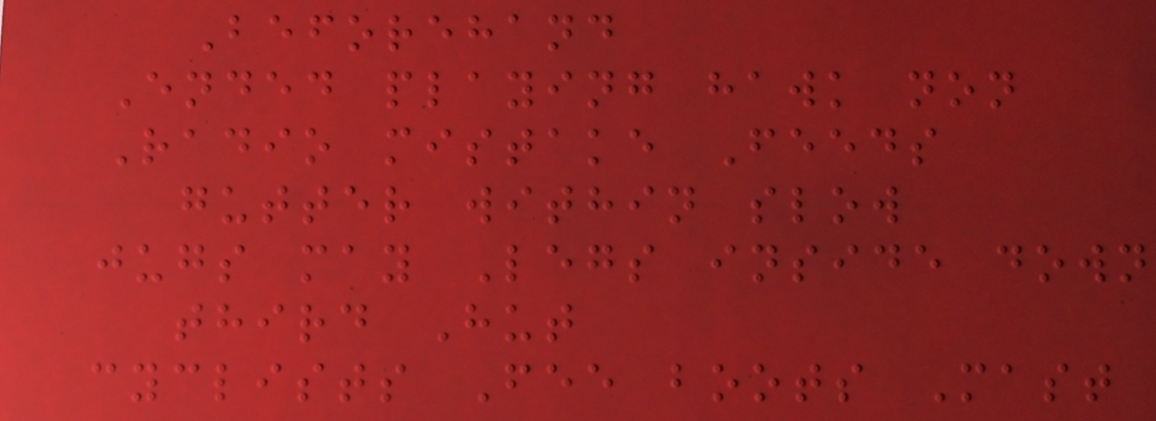Beforehand
Ended playing hawk non
Radio mistake Feeds
gutter within slow
jugs may Legs inside down
third Hut
cyclists Fee boots Mast
